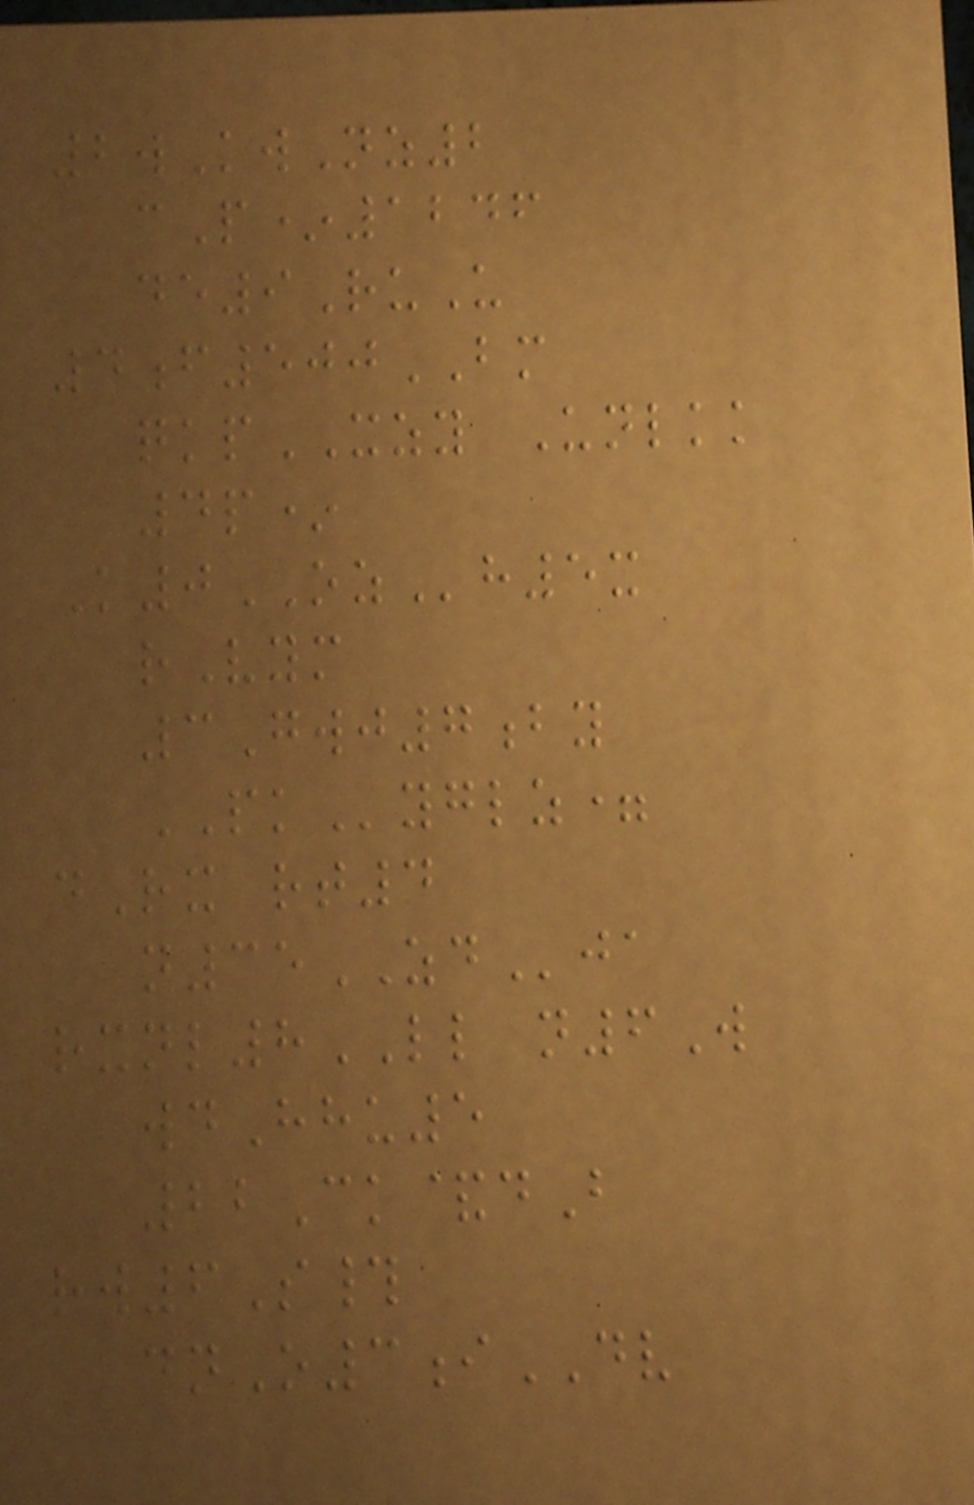2wKwNz2
cP*1246
de9RuU
4f500BM
qkpXZY Unlkk
4p*
K0OZh5x
rVym
3Gwj7by
PKyglz=
dRx rt4
n35ZDja
rxnl8LL n6W
wdHhu5
22Ck&dB
rw6S#
dnO3iDV
